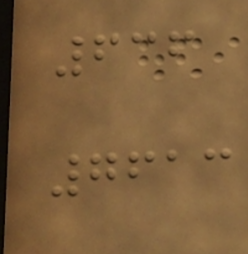636
7613
